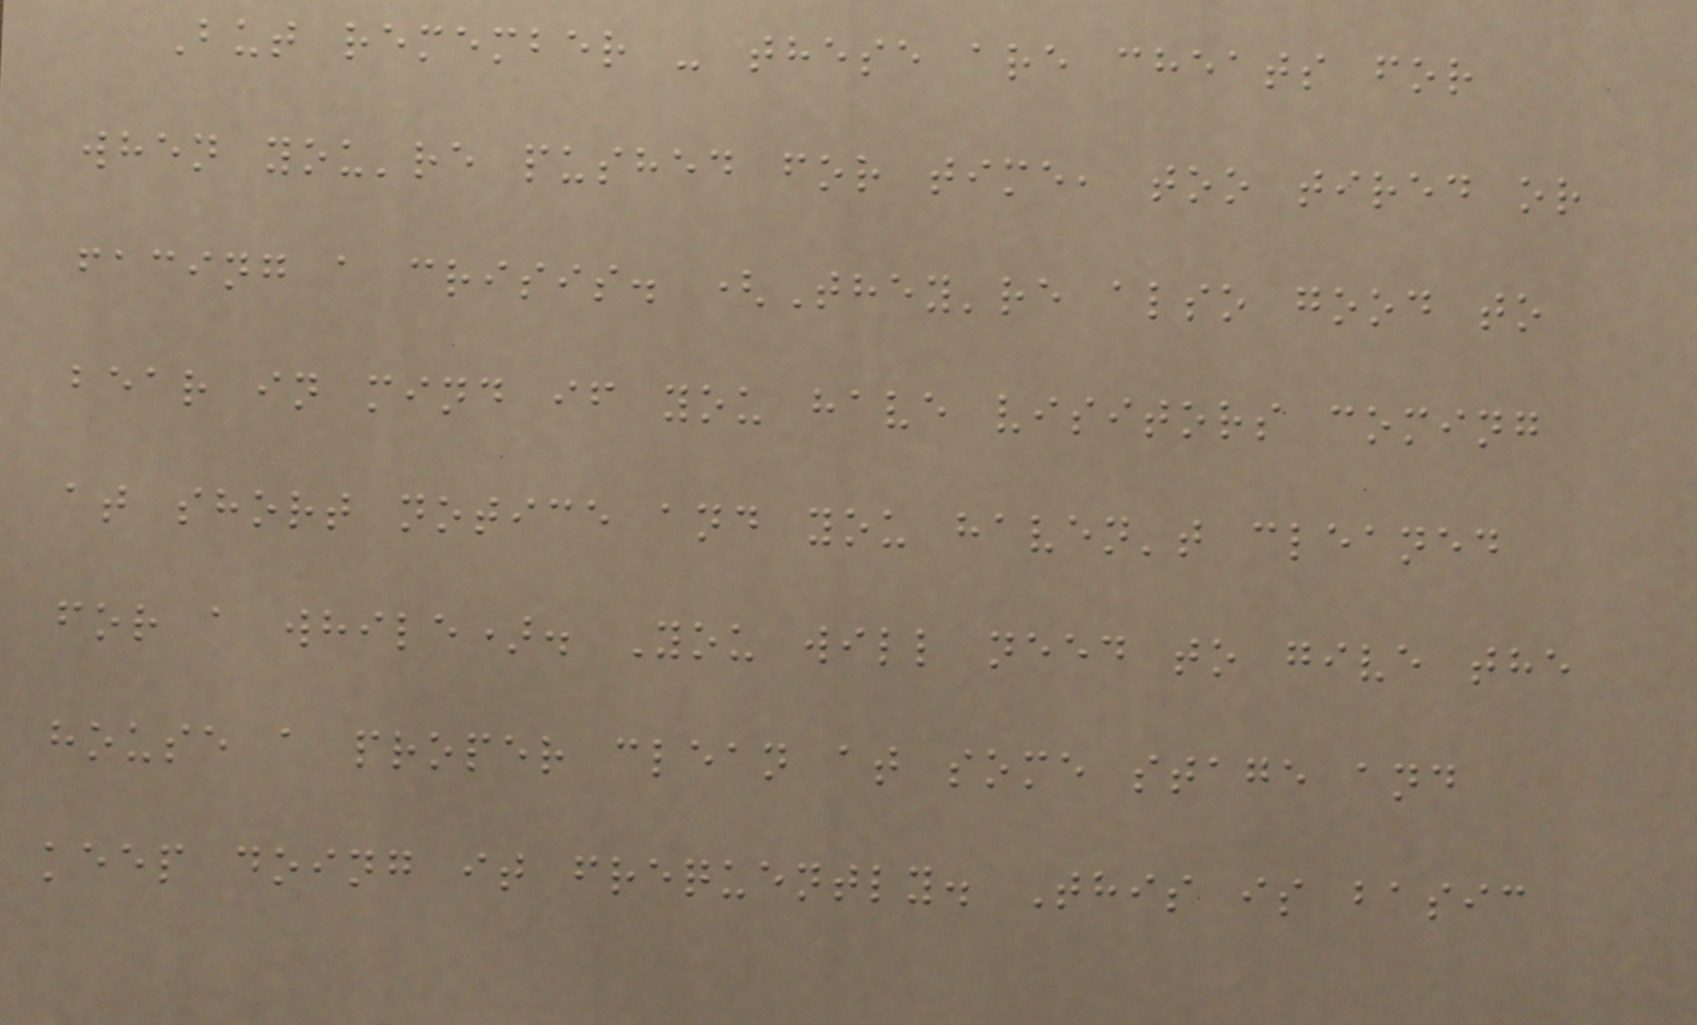But remember - these are cheats for
when you're pushed for time, too tired or
facing a crisis. (They're also good to
bear in mind if you have visitors coming
at short notice and you haven't cleaned
for a while). You will need to give the
house a proper clean at some stage and
keep doing it frequently. This is basic
